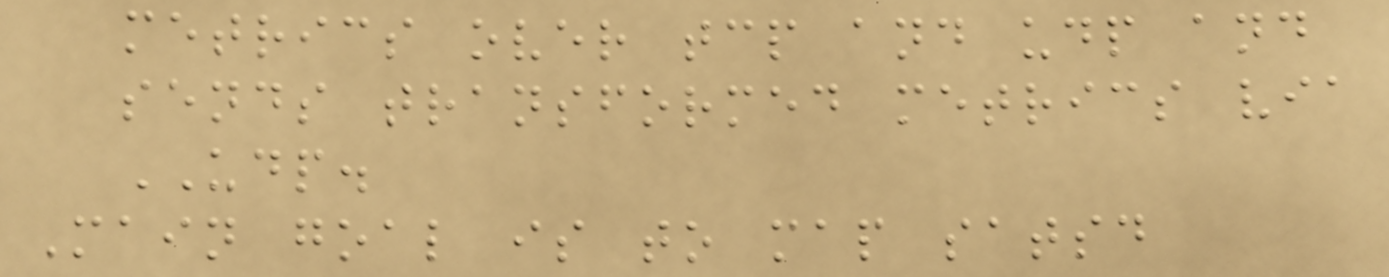metrics over tcp and udp and
sends transformed metrics via
UDP.
Main goal is to map satsd
